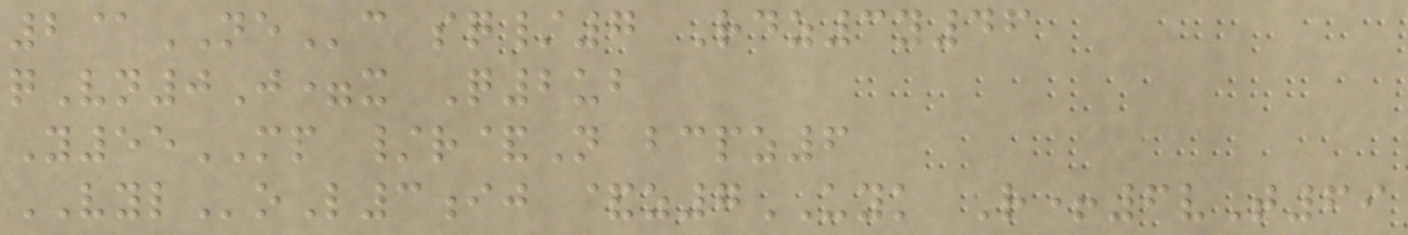2@NEc sq/7 Rdz3y46
qVn0J=x Q2ub
Y55MP /r&N bcpz6
VYLoL3ij &z7UYK R+6vT69
